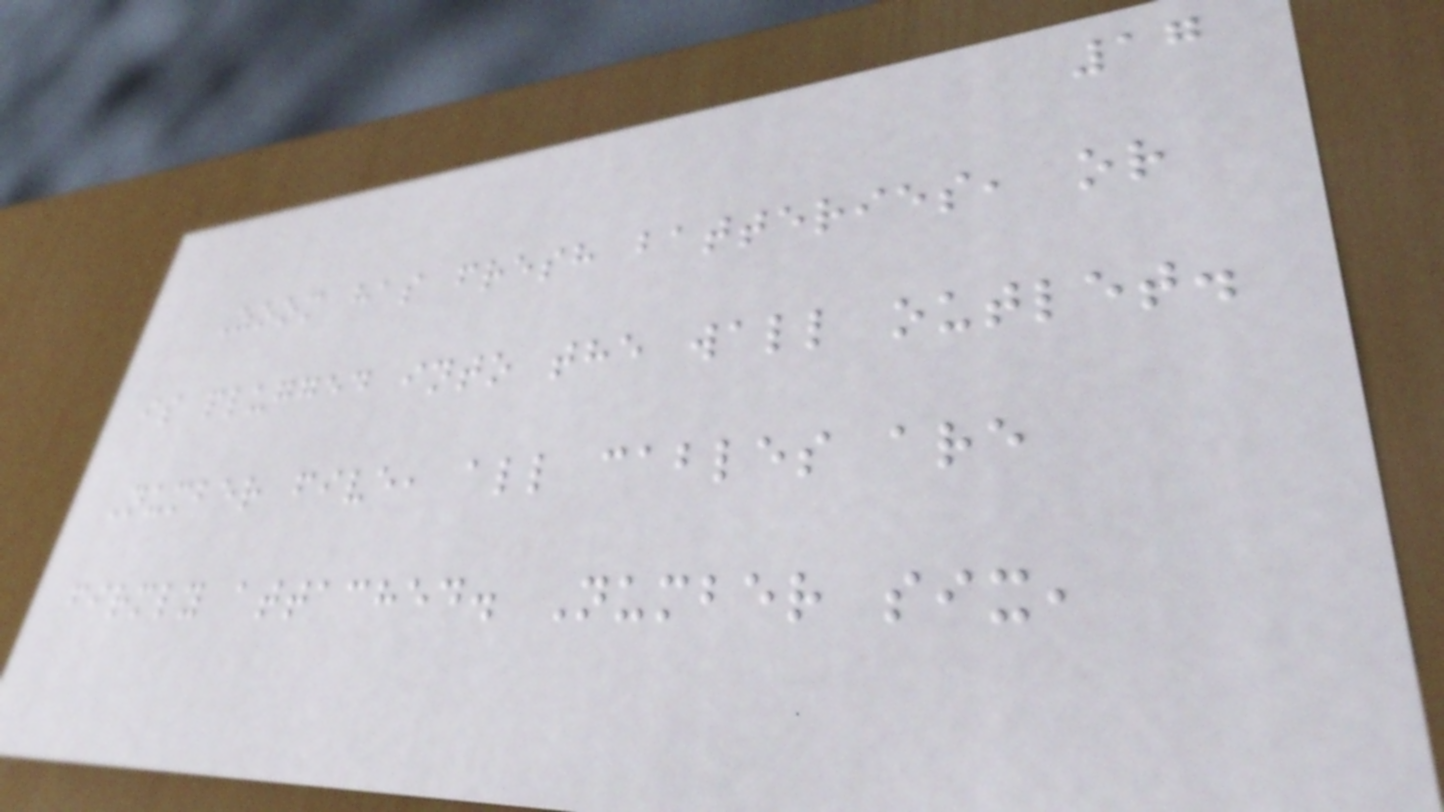17
Zoom has fresh batteries, or
is plugged into the wall outlet.
Number five, all cables are
firmly attached. Number six,
